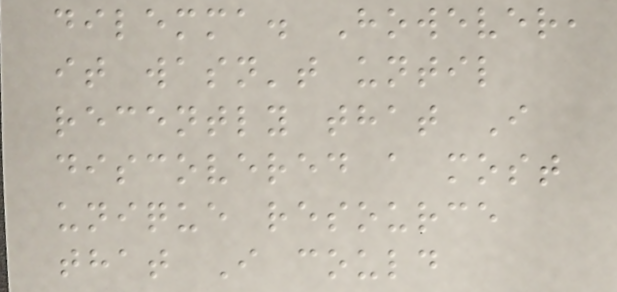dilemma. However,
it wasn't until
recently that I
discovered a most
unique resource
that I could
